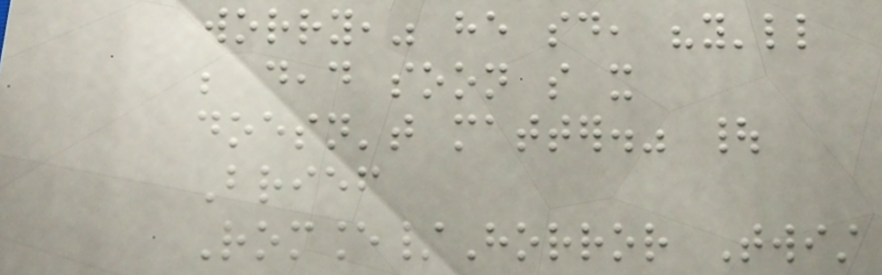worry," he said, "you'll
be dead soon so it
doesn't matter." |
Brief
Romance/Horror Twist
